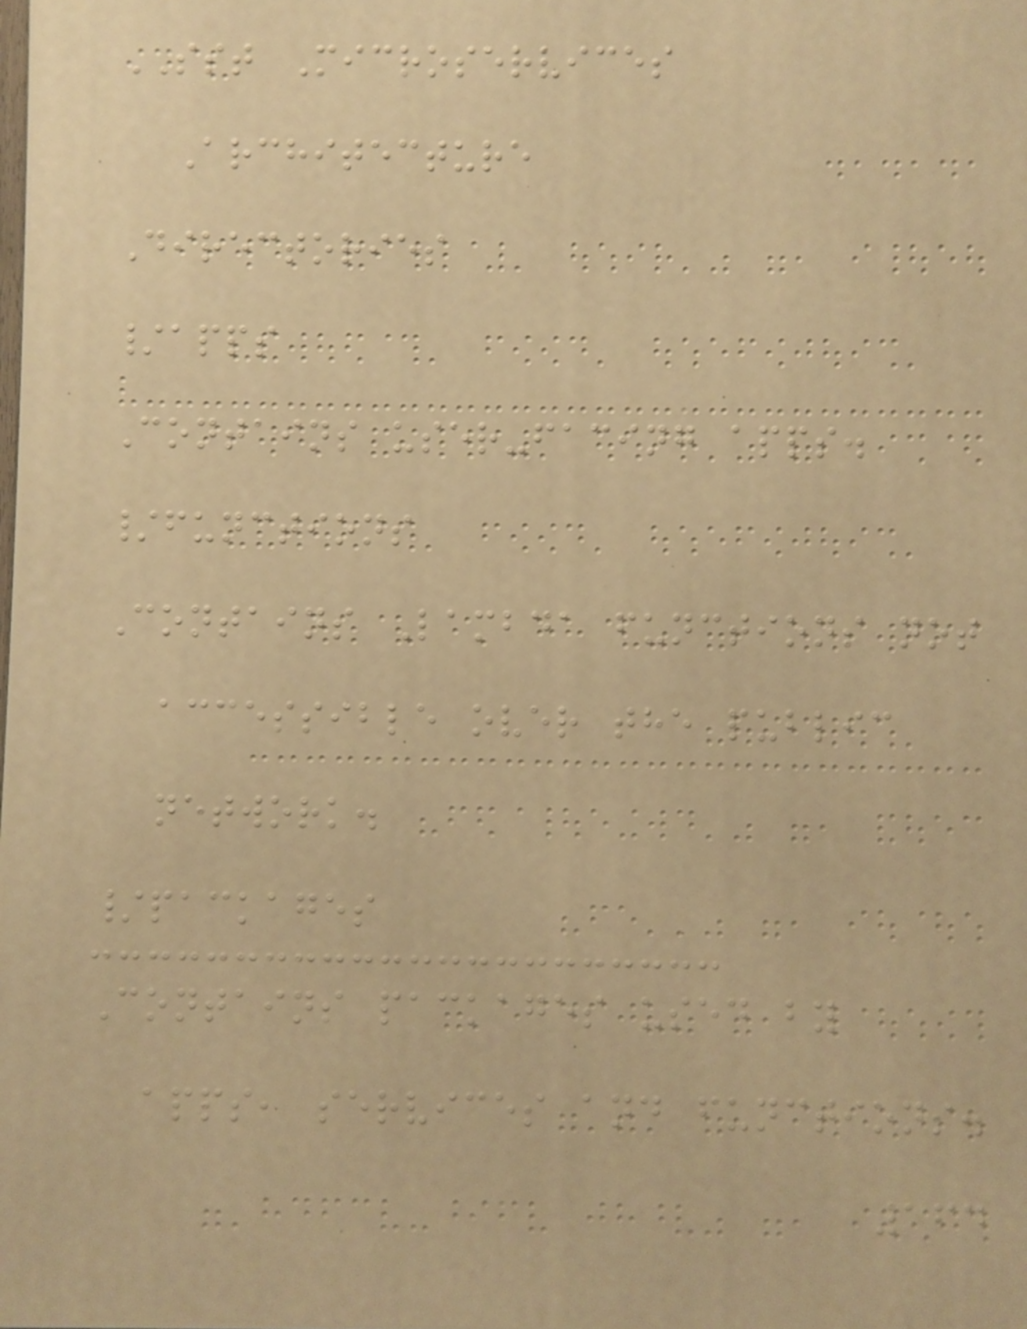SST Microservices
Architecture
Directories
/apps
Contains user-facing apps.
/functions
Contains Lambda functions not
accessible over the public
network.
/packages
Contains packages used by
apps, services and functions.
164
